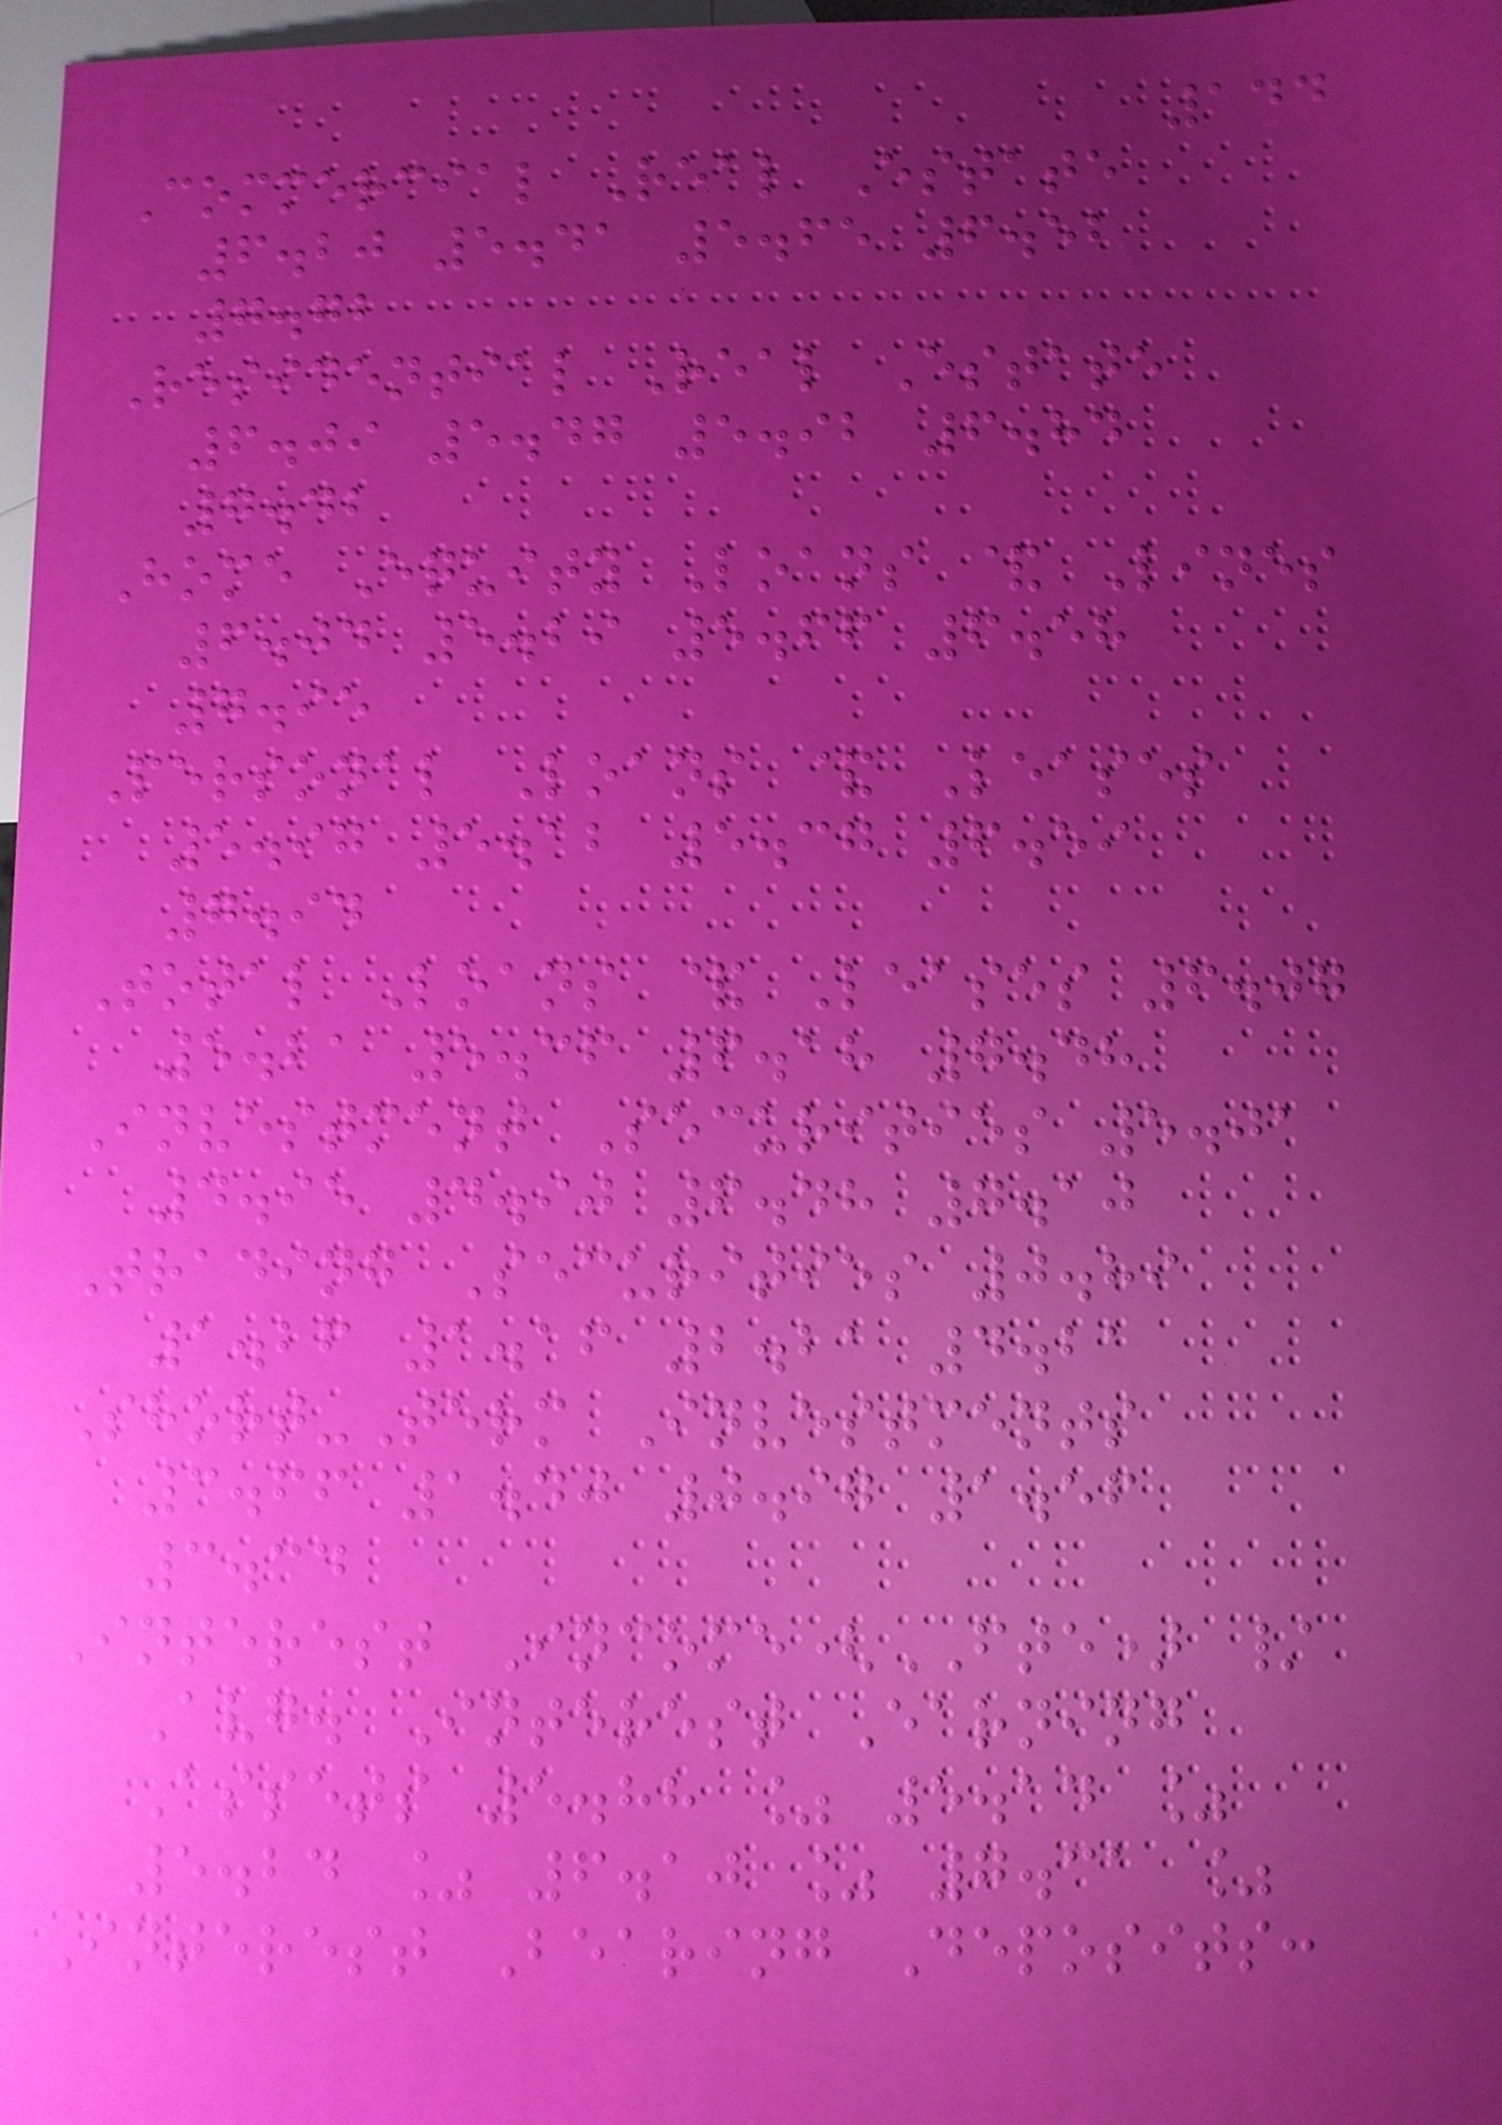144
Commercial Real Estate
6.20 5.41 5.65 6.52
7.72
Residential Real Estate
6.09 5.47 5.92 6.84
7.42
Home Equity Loans & Lines
6.04 5.29 5.66 6.58
7.95
Personal Loans & Leases
5.97 5.12 5.37 6.59
7.94
Total Loans & Leases 6.07
5.21 5.36 6.18 7.48
Investment Securities 5.01
4.95 4.90 6.48 7.10
Trading Securities 0.89
1.26 1.16 2.21 4.21
Short-Term Investments
3.66 1.40 0.97 1.56
3.34
Interest Income(FTE) /
Avg. Interest Earning
Assets 5.88 % 5.14 %
5.24 % 6.10 % 7.31 %
Interest Bearing Deposits:
